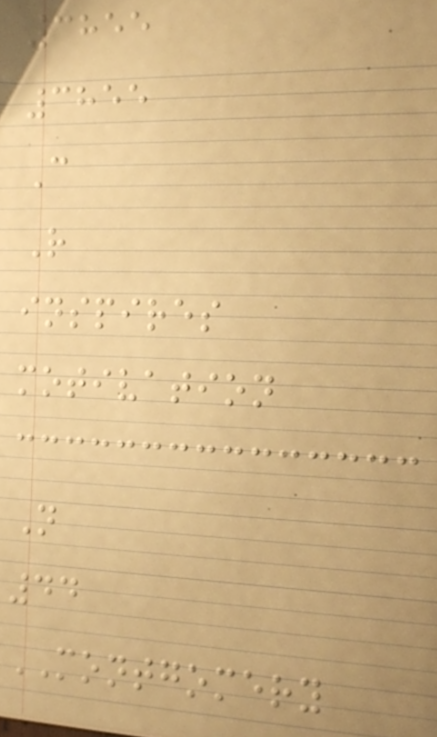3855
3855
C
R
inspires
motivation
N
44
MONTGOMERY
